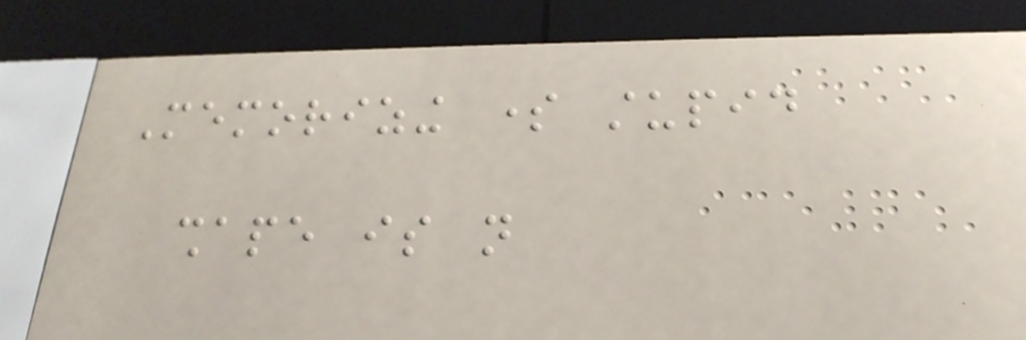Memorizing some stupid
shape is not
